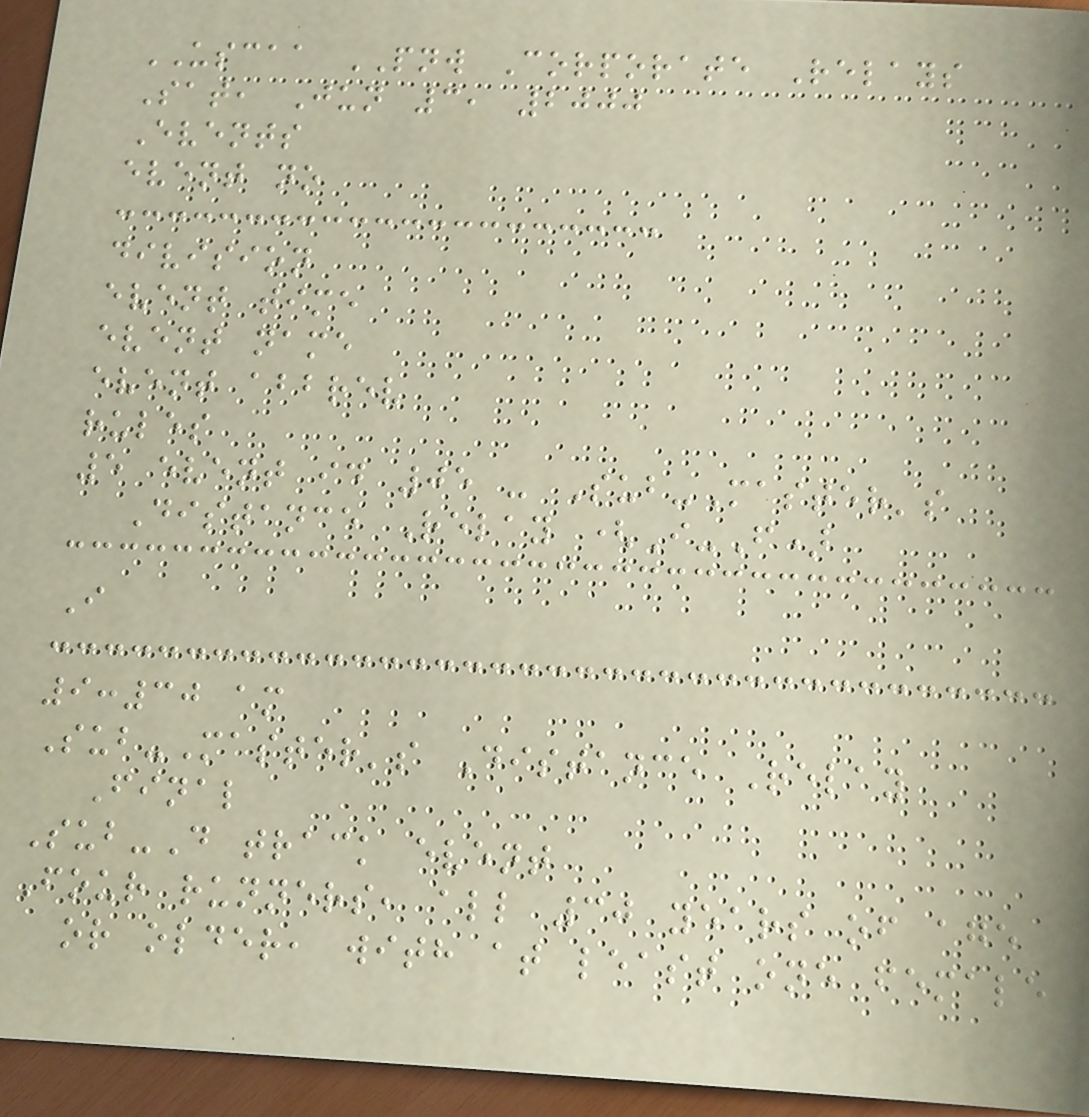USCAA PNW Corporate Relays
Sat, Jun 3, 2000
Events
event no
division
event time
event name
event abbrev
rules
5 event id 05 - Sub-Master's
Distance Relay (I-F)
I
9:30 am
Sub-Master's Distance Relay
Final
Sub-D track event
Four runners, all 30 years of age
or older, with at least one female
